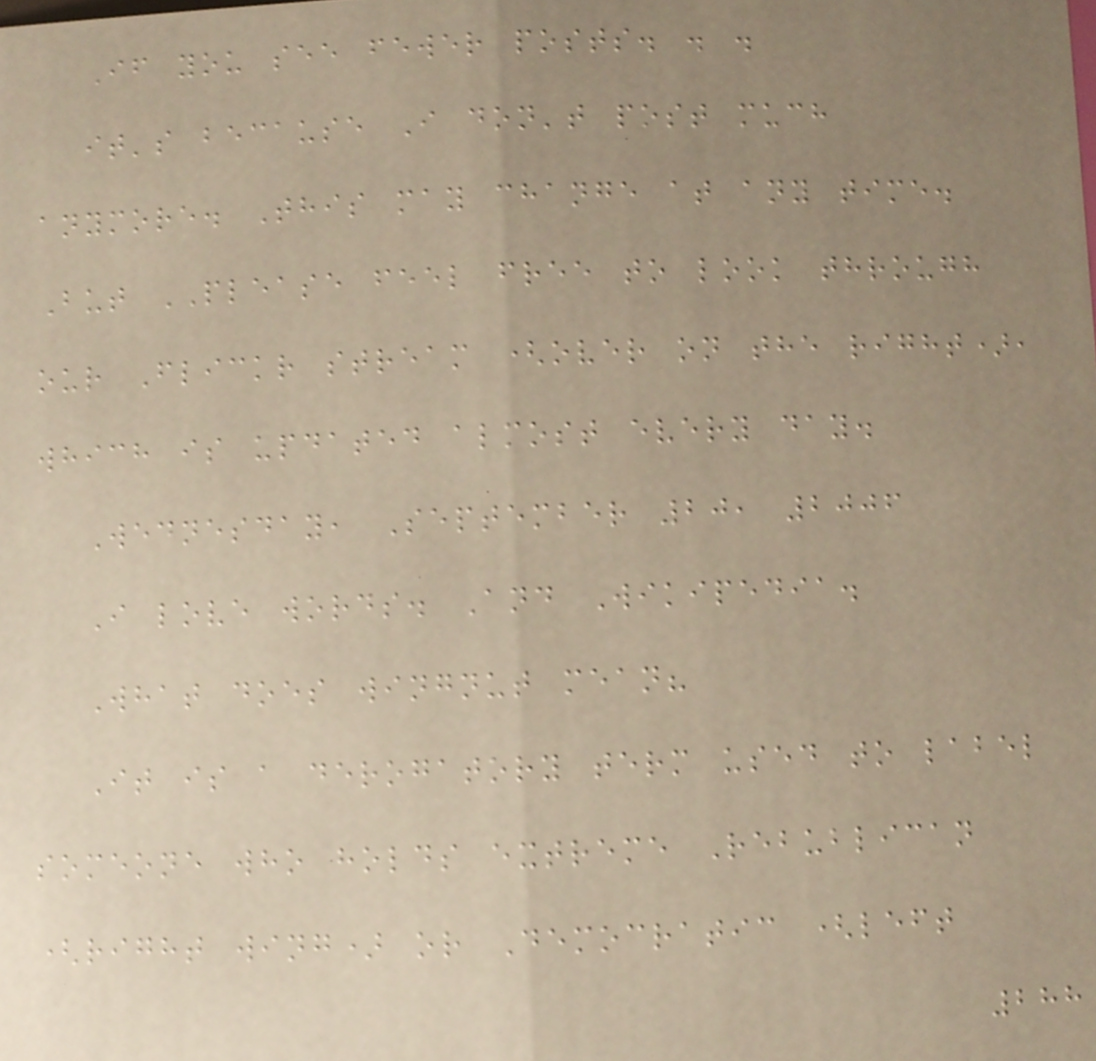If you see fewer posts. . .
it's because I don't post much
anymore. This may change at any time.
But PLEASE feel free to look through
our Flickr stream (over on the right),
which is updated almost every day.
Wednesday, September 20, 2006
I love words. And Wikipedia.
What does wingnut mean?
It is a derogatory term used to label
someone who holds extreme Rebublican
(right wing) or Democratic (left
288
